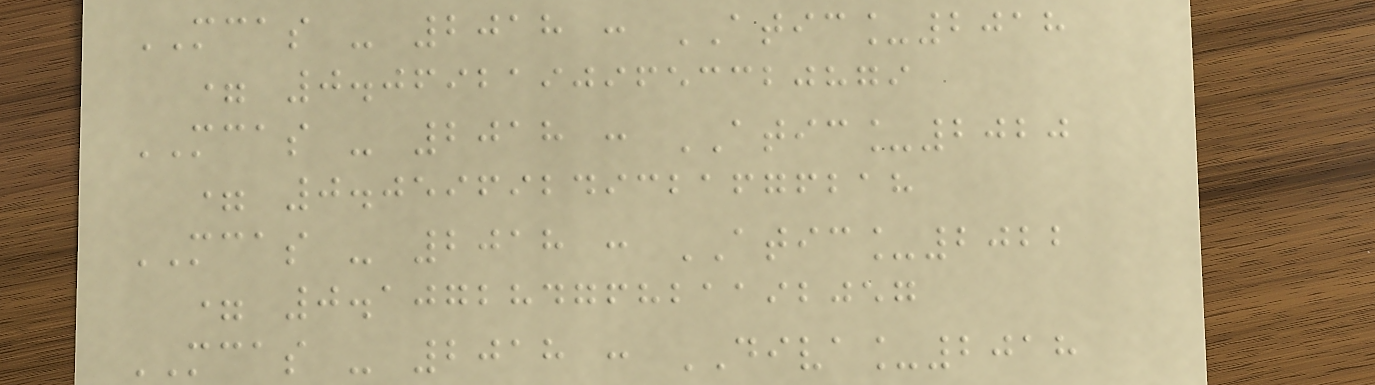MCAS - 2018 : ATIC_2018
= 0.06921909653320879
MCAS - 2018 : ATIC_2020
= 0.05969249321676218
MCAS - 2018 : ATIC_2022
= 0.10728476821192057
MCAS - 2018 : DIVA_2018
